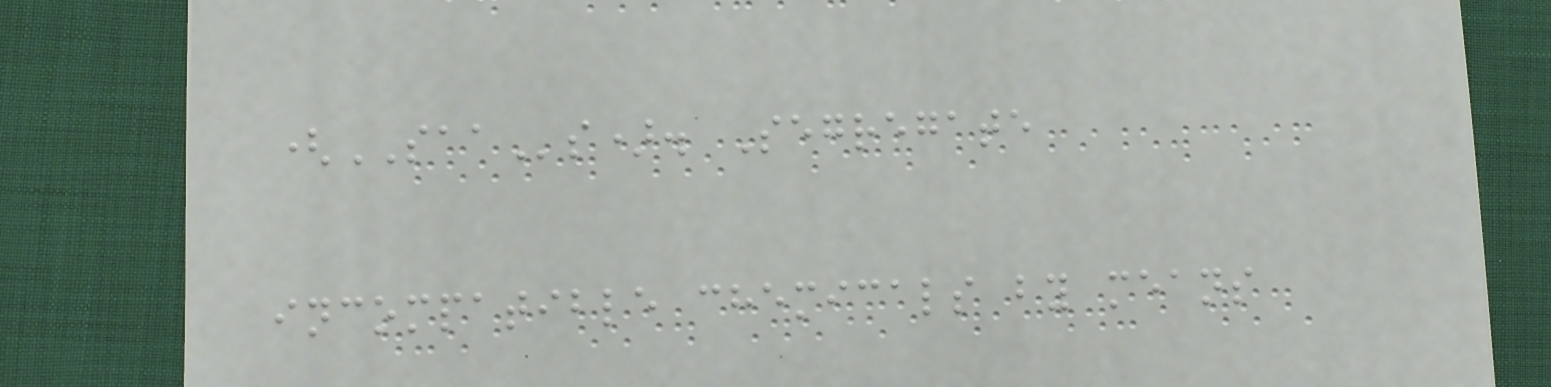(SAAs). Segregate
incompatible chemicals by means
